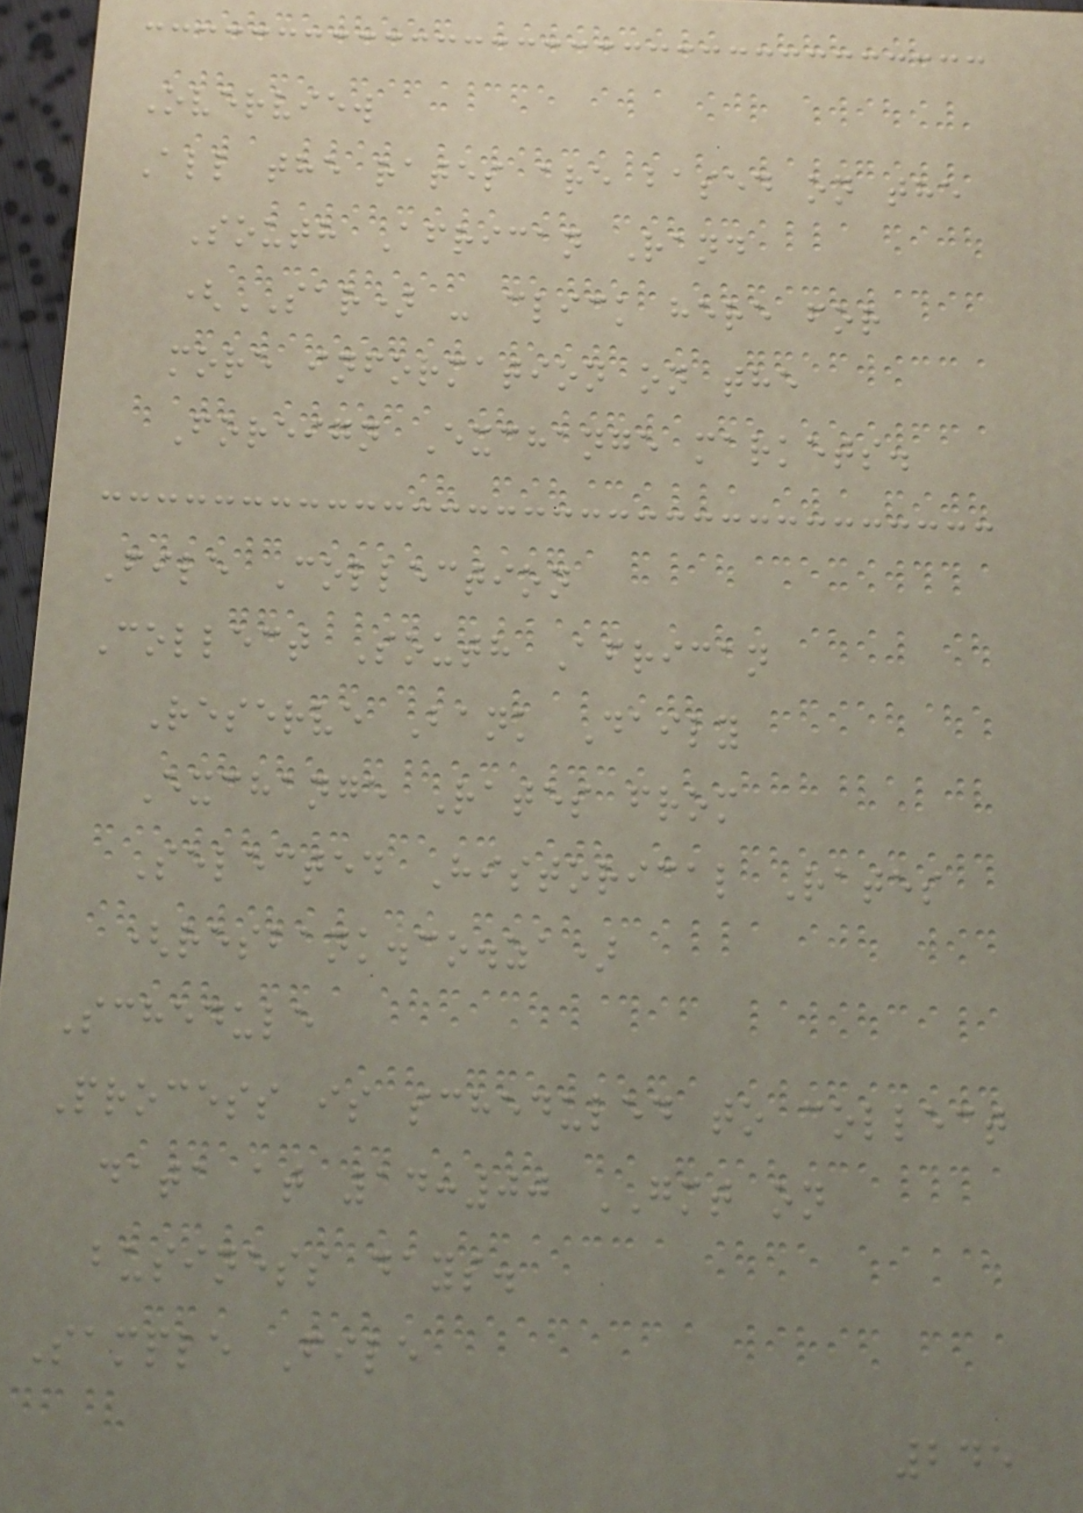Overview
All the rates are based on the
South African Rand
(SAR) - click here for
more information on the
Foreign Exchange markets.
File Collection
Collect South African
Reserve Bank Daily
Exchange Rates from
Selected Historical Rates
(resbank.co.za)
Schedule
Process is scheduled to collect
data at 14:00 GMT on
business days.
Sample File
245
